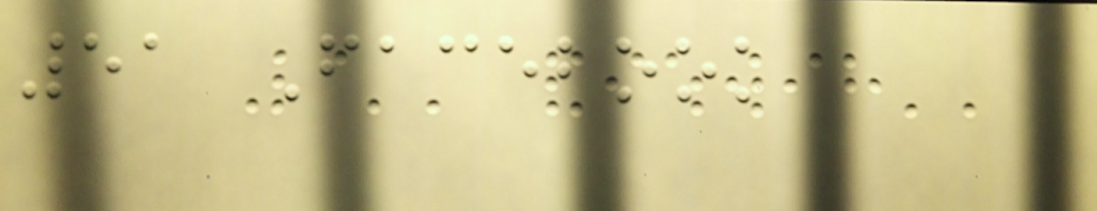51 Facebook
